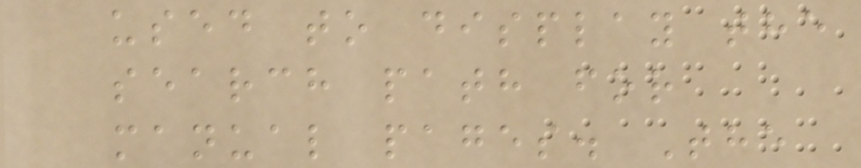used to display the
search path for
manual pages. The
